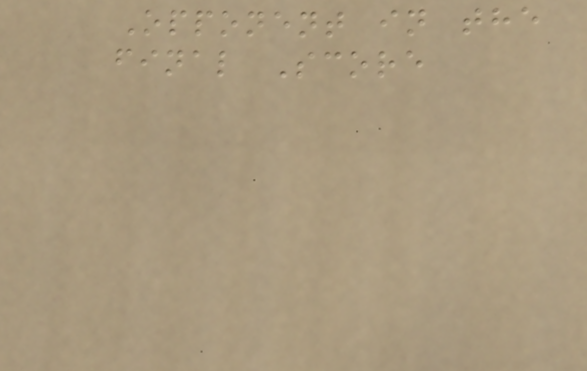Opponent in the
final Score
